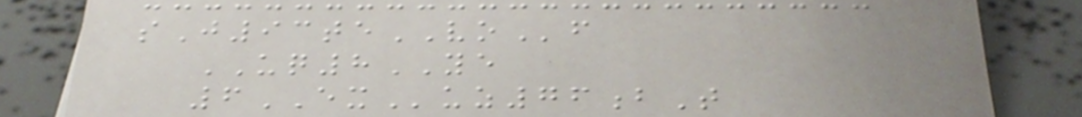sJ93teVOf
UQ8YE
6EXuz76bT
